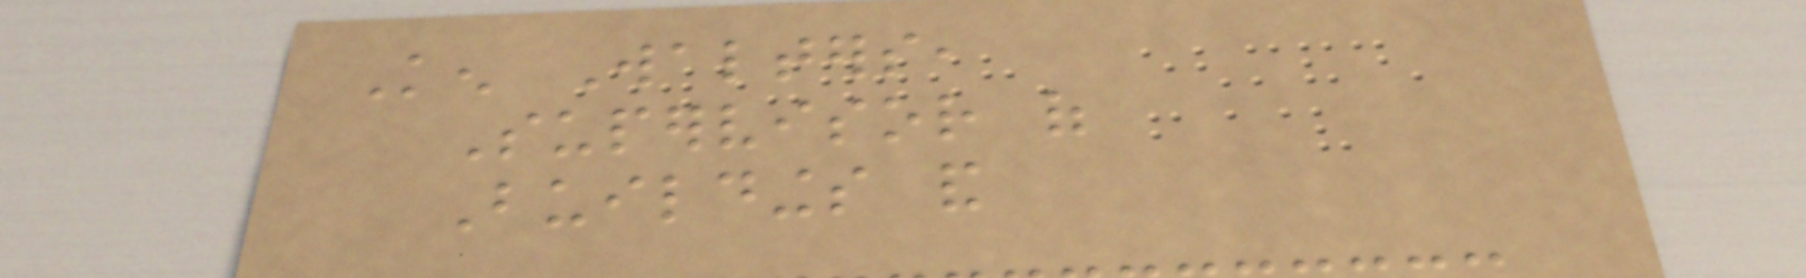Ken Walters,
Supervisor of
Buildings and
